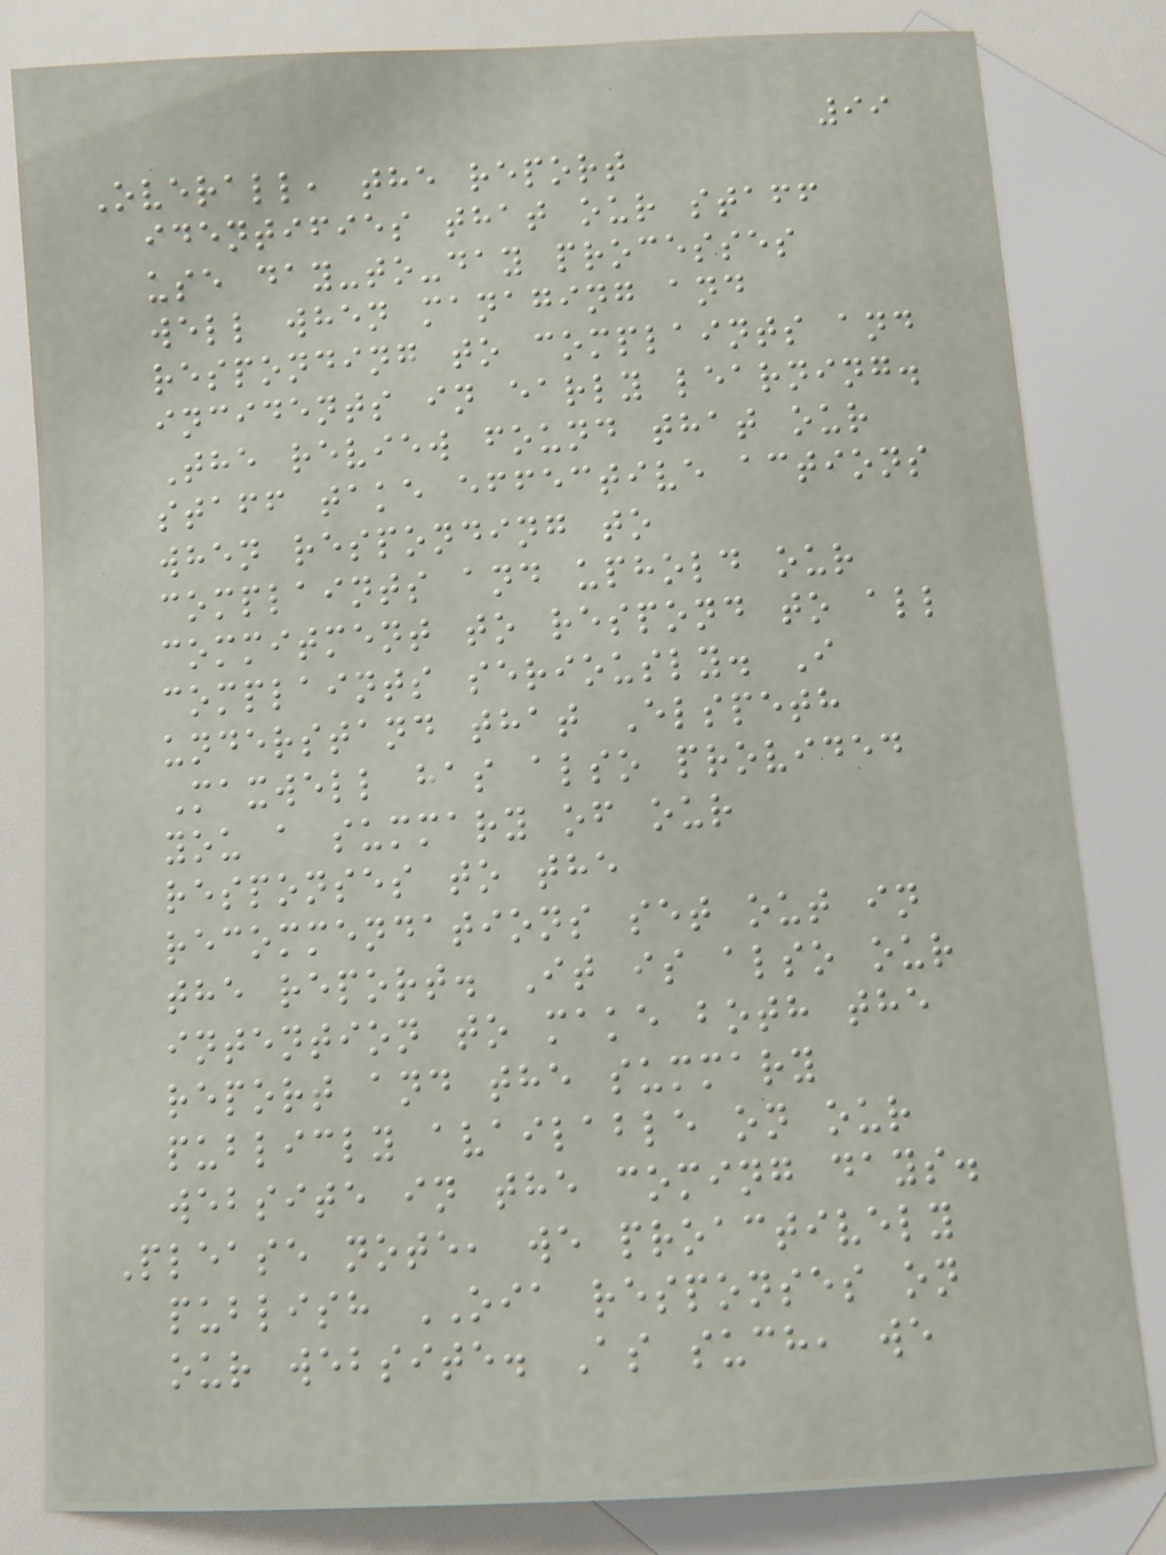99
Overall, the report
identifies that our staff
use day-to-day processes
well when managing and
responding to complaints and
incidents in early learning.
The review found that our
staff take effective actions
when responding to
complaints and uphold our
commitment to respond to all
complaints seriously. I
understand that Elspeth
Maxwell has also provided
you a summary of our
responses to the
recommendations set out in
the report. It is also our
intention to make both the
report and the summary
publicly available on our
website in the coming days.
Please note, we proactively
publish OIA responses on
our website. As such, we
